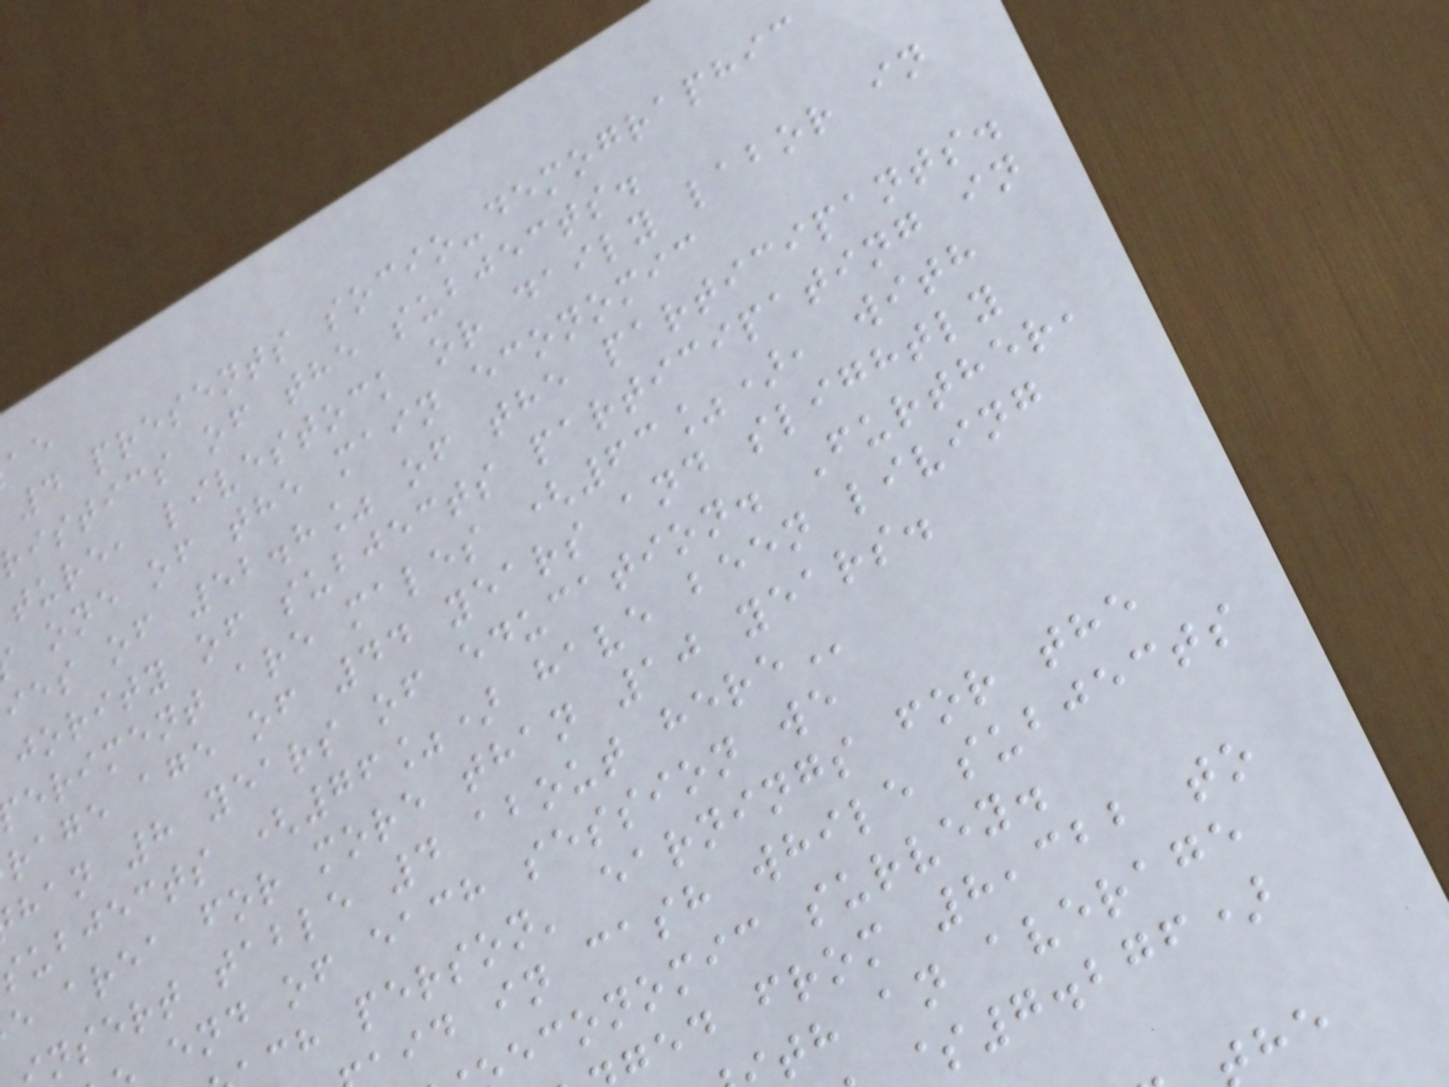4 presents socio-demographic
ristics of the subjects.
ture, livestock or daily labor in
one of the main economic
ies of 52.8% of the participants.
jority of subjects participating in
eriment are males (63%), with
rage age of 44 years and slightly
han 8 years of education. Further,
subjects (76%) have been living
e area for more than 10 years.
nsert table 4 about
end of each session we
ch person' earnings for the
id in cash while subjects
economic survey.
ed from 8,322 to
th an average
